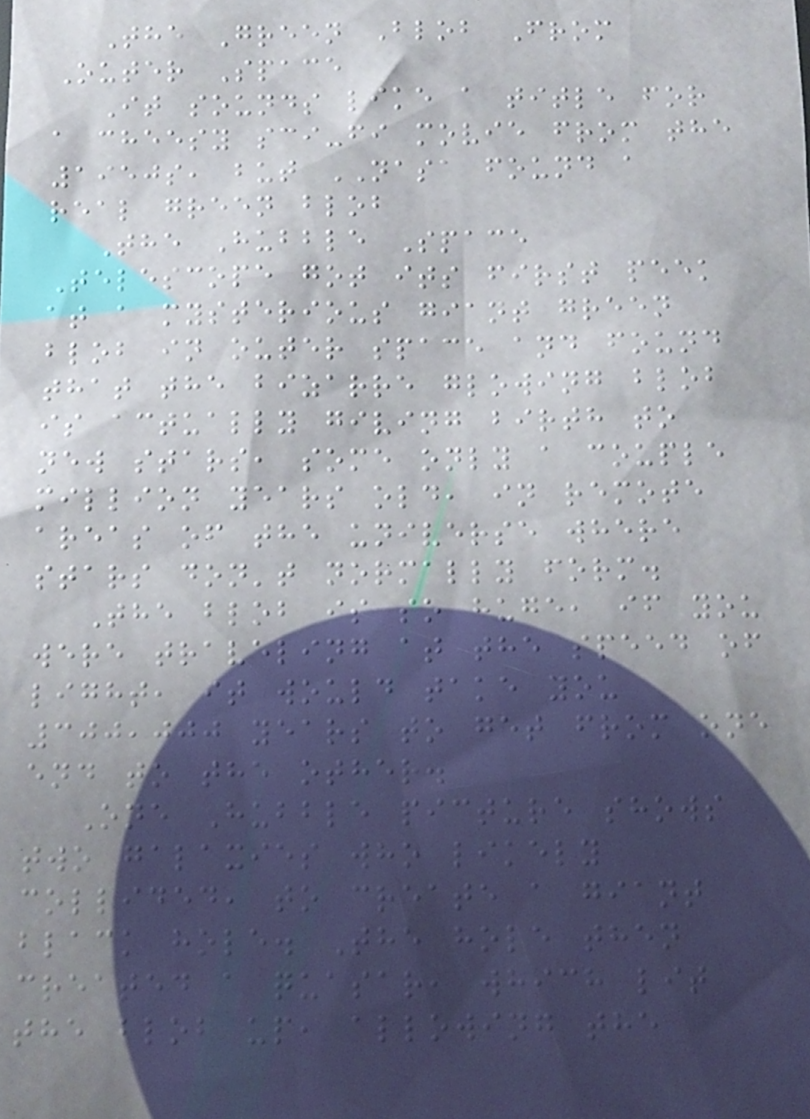The Green Blob From
Outer Space
It sounds like a title for
a cheesy sci-fi movie from the
1950s, but NASA found a
real green blob
The Hubble Space
Telescope got its first peek
at a mysterious giant green
blob in outer space and found
that the bizarre glowing blob
is actually giving birth to
new stars, some only a couple
million years old, in remote
areas of the universe where
stars don't normally form.
The blob is so huge, if you
were traveling at the speed of
light, it would take you
300,000 years to get from one
end to the other.
One Hubble picture shows
two galaxies who likely
collided, to create a giant
black hole. The hole then
created a quasar, which lit
the blob up, allowing the
